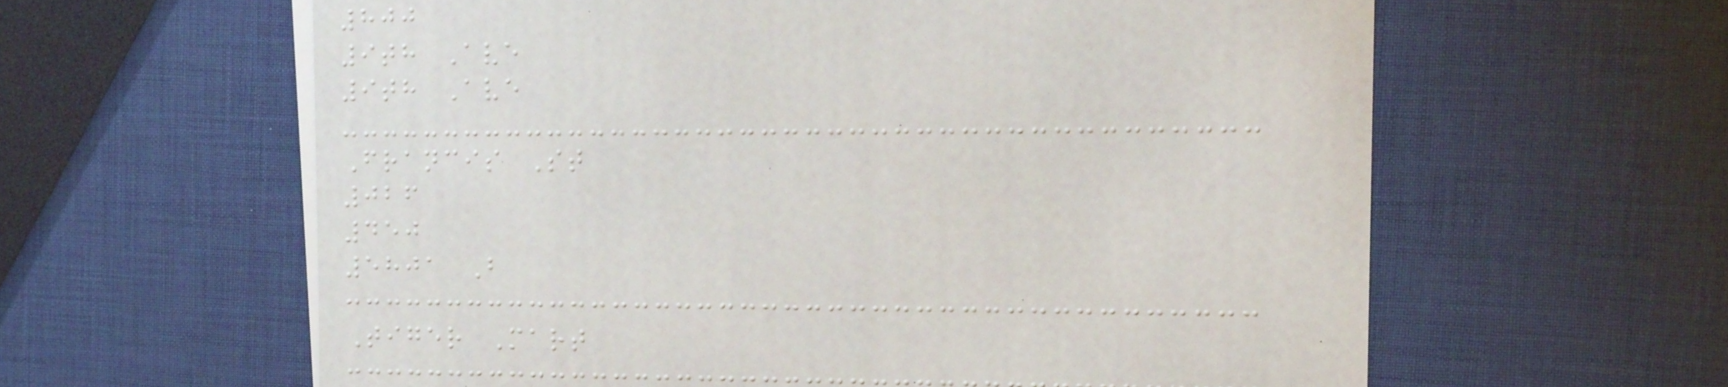800
9th Ave
9th Ave
Francis St
026
450
5801 B
Tiger Mart
